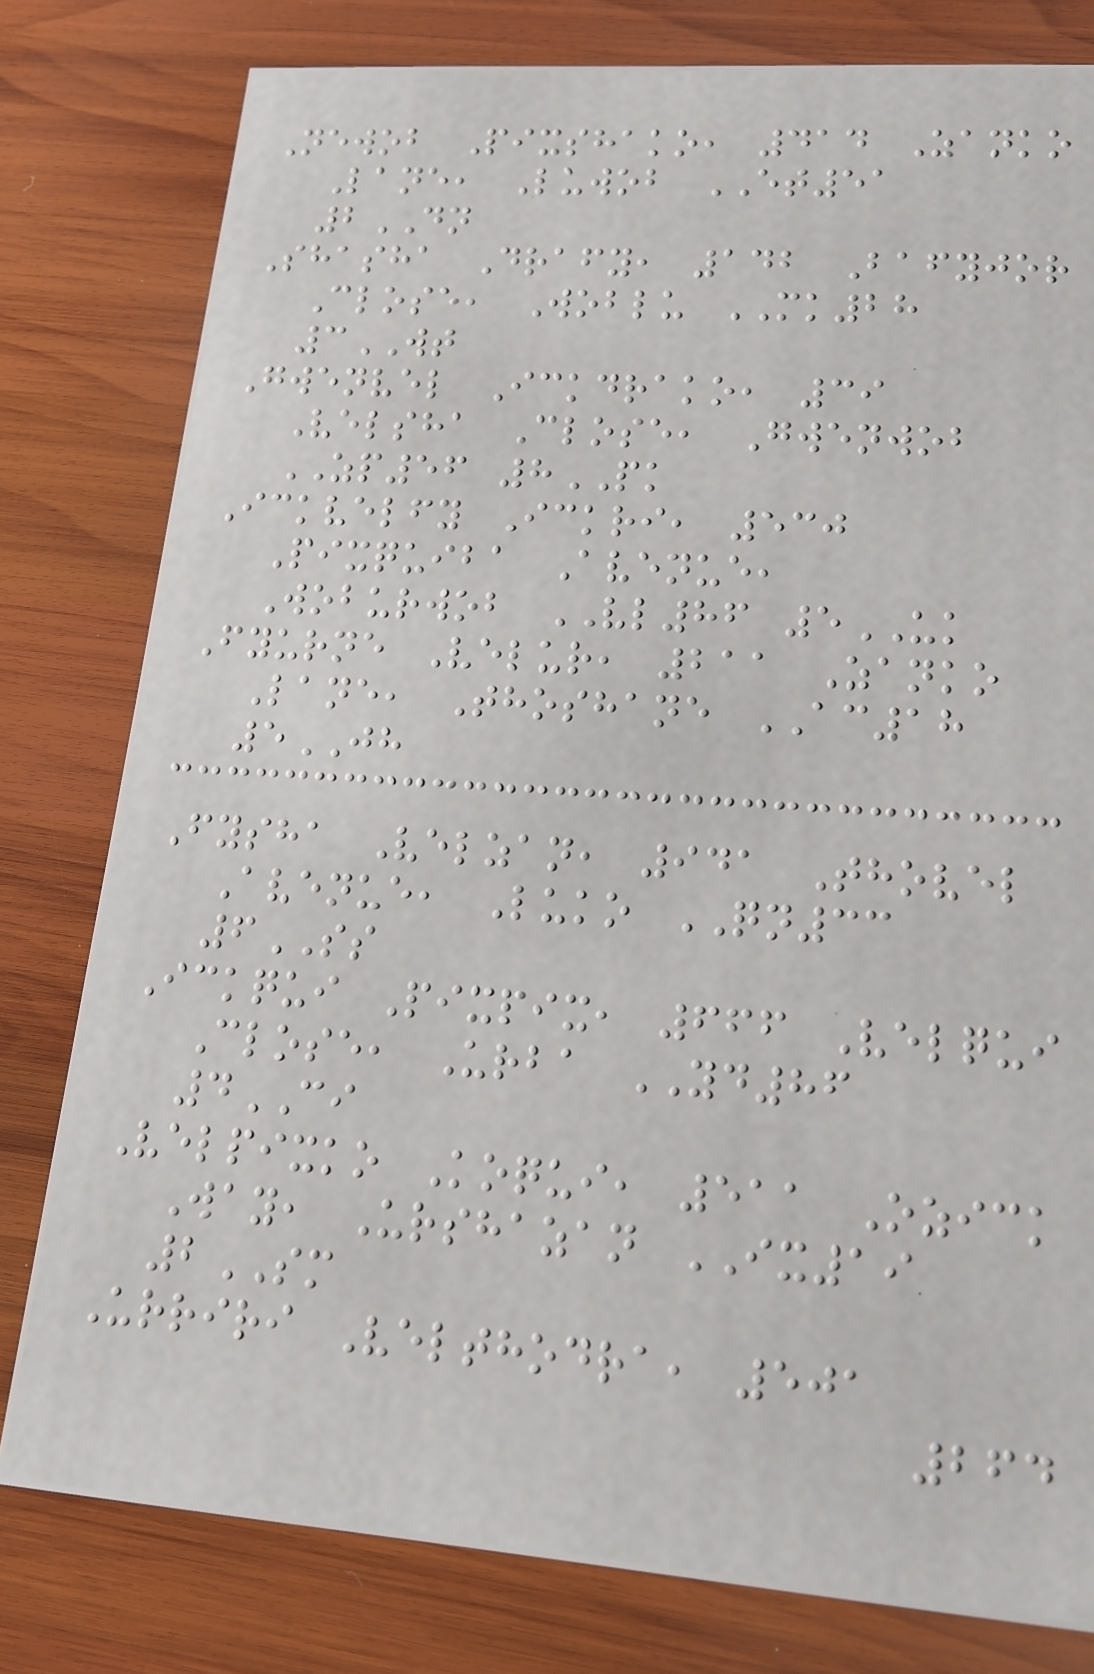Newob Pixshako, 414 Zanko
Lane, Luwob ET51
2DN
Shasha Drafy, 142 Bafyjor
Close, Woblu MK28
3WT
Gwenvel Ickdrako, 39
Velsha Close, Gwenwob
ZP56 8PK
Ickvelfy Ickri, 530
Pixquiba Avenue,
Woburwob VL86 5UK
Fyurne Velur, 211 Zanko
Lane, Thoshane AC18
5JH
Fysha Velzan, 941 Thovel
Avenue, Luko QN33
6SS
Ickqui Pixpix, 666 Velqui
Close, Urba YD86
4CI
Velpixko Koqui, 511 Ozick
Way, Urshazan IX19
2SM
Urriri Velthodra, 501
264
